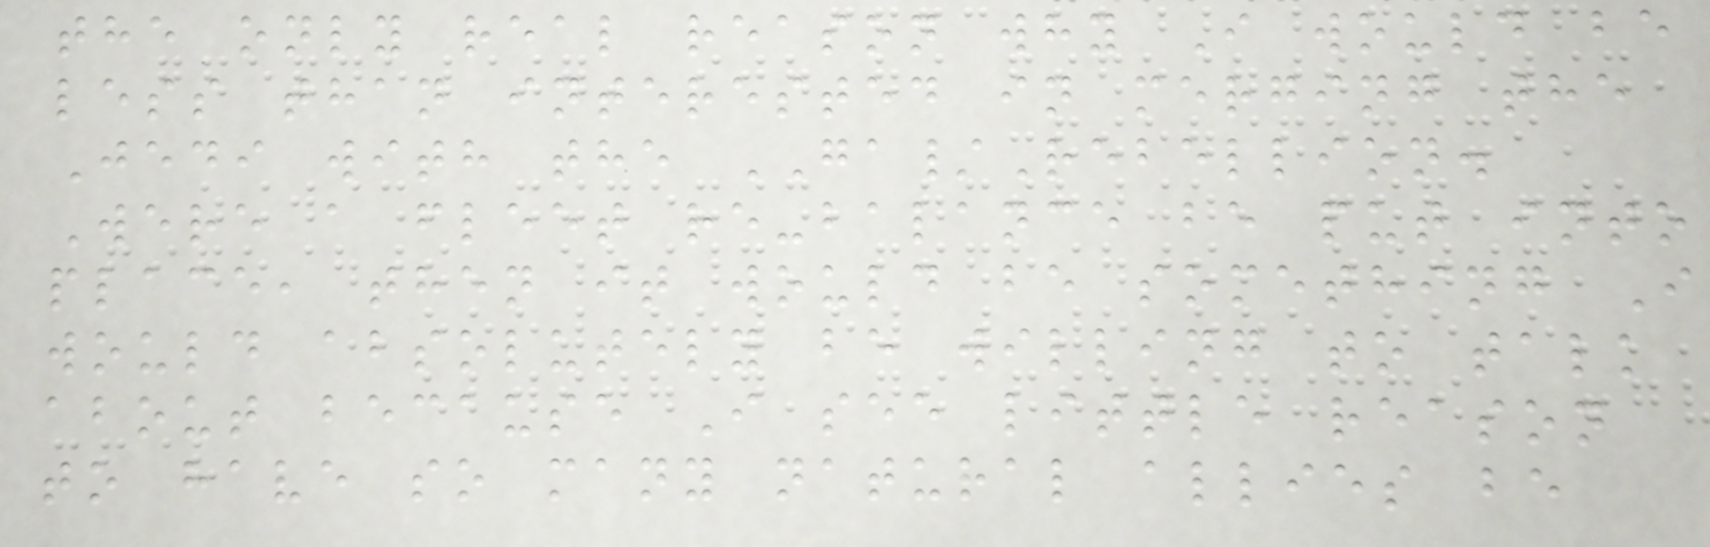the only real reason why I would be
less than interested in merging the
Jedi with the GA/Rebellion.
Were a fleet re-balance be put into
place, then it would be something I
would absolutely be willing to talk
about because I see little reason
to have so many natural allies be
